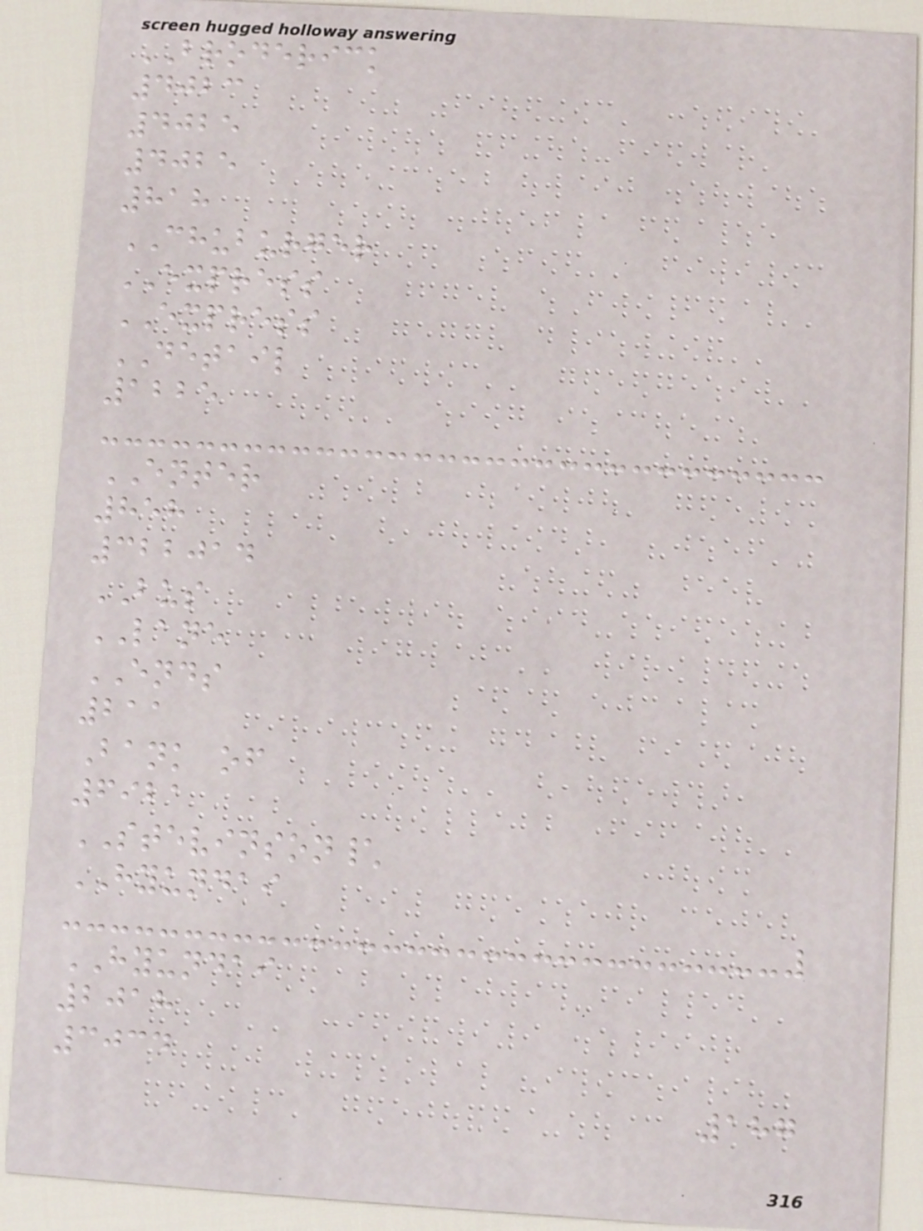BRODERICK
4023
4025
4025
818
CHUBURGER
EXPRESS
EXPRESS
DETAIL
1225
ENTER
858
322014
BUS
LANE
ENDS
211
Bank of
6921
STEVINSON\
HYUNDAI
HYUNDAI
2018
3034
187
